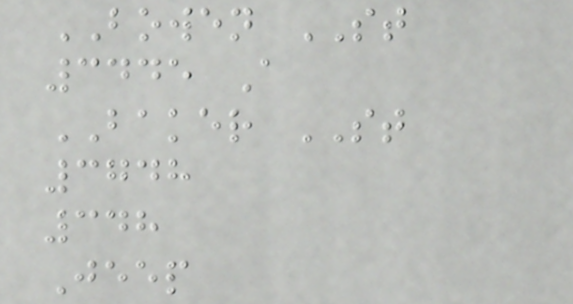BOWEN ST
3445 A
BAKER ST
3748
348
Jeep
